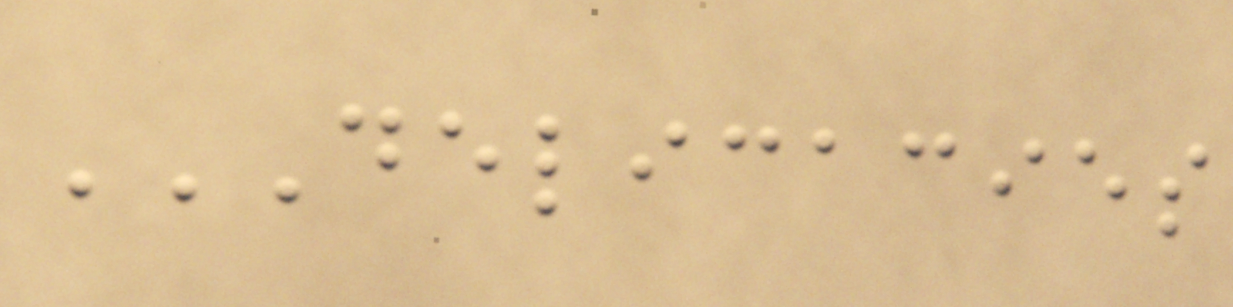DELICACIES
